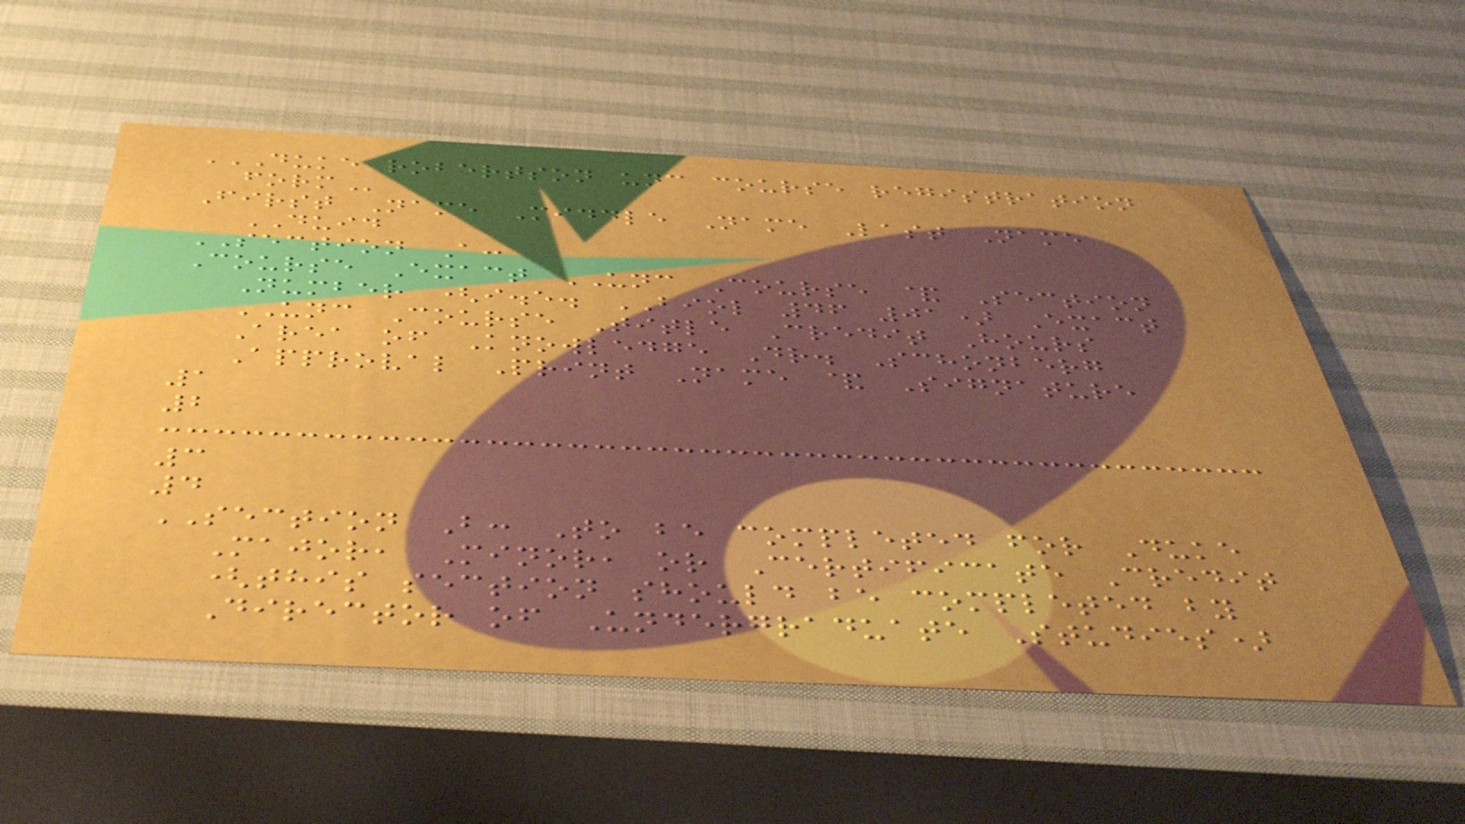DUKE ROBERTSON UNC COURSE REGISTRATION
FORM
First Name Middle Name Last Name
DUID
SECTION A:
Course Exact UNC Course & Section
Number (i.e. BIOL 46 01) Exact
UNC Course Title Credit Hours
Area of Knowledge Dr. Schonberg
Approval Print Name & Signature
1
2
3
4
SECTION B: To be completed for Duke
Major, Minor, or Certificate Credit
(this section should be completed by
Director of Undergraduate Studies)
